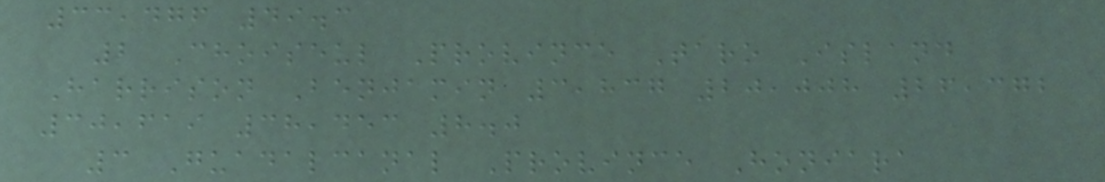33,476 49.3
2 Choiseul Province Taro Island
Harrison Benjamin 3,837 20,008 26,372
30,619 38,453 8.0
3 Guadalcanal Province Honiara
